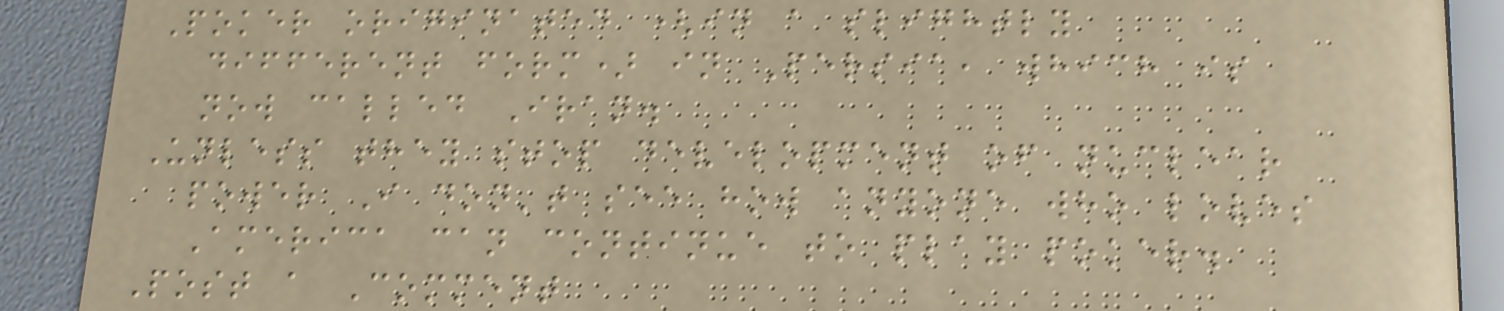Poker originated (in a slightly
different form) in Persia, which is
now called Iran.
Unless they stop development of nuclear
power I don't see how anyone who loves
America can continue to play poker.
Post a Comment
